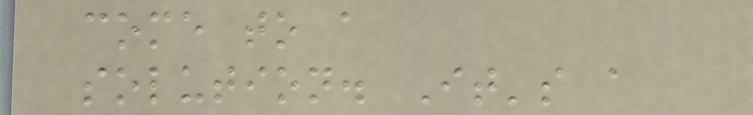come to a
solution. It's a
